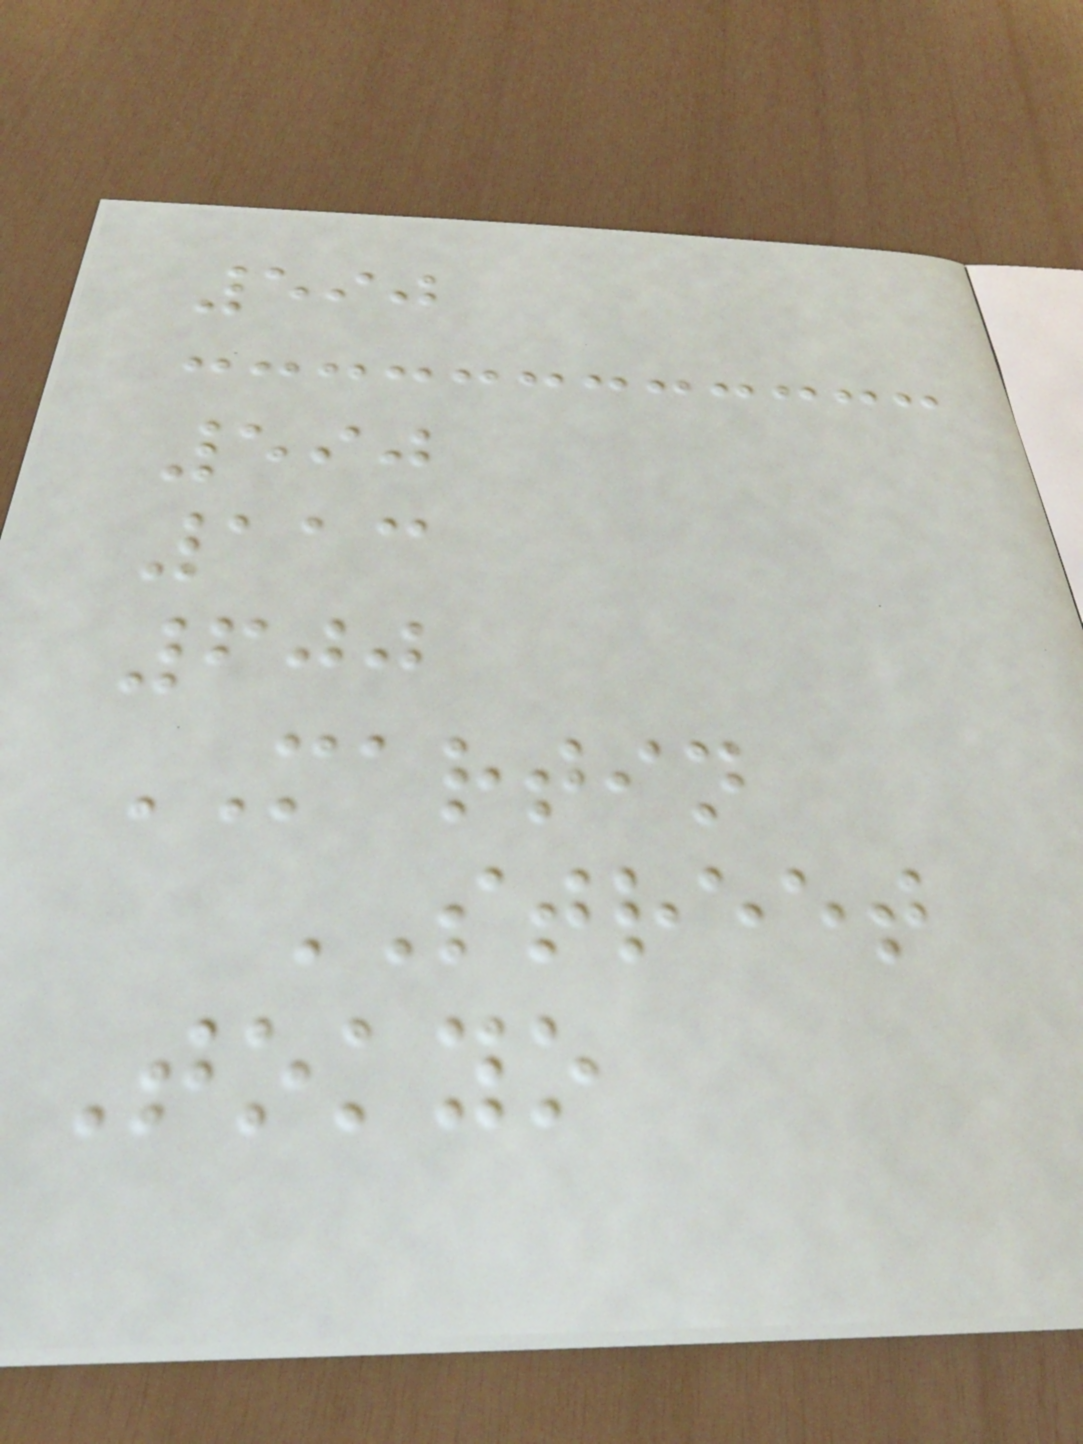590
590
113
600
MARTIN
STREET
Tokyo
